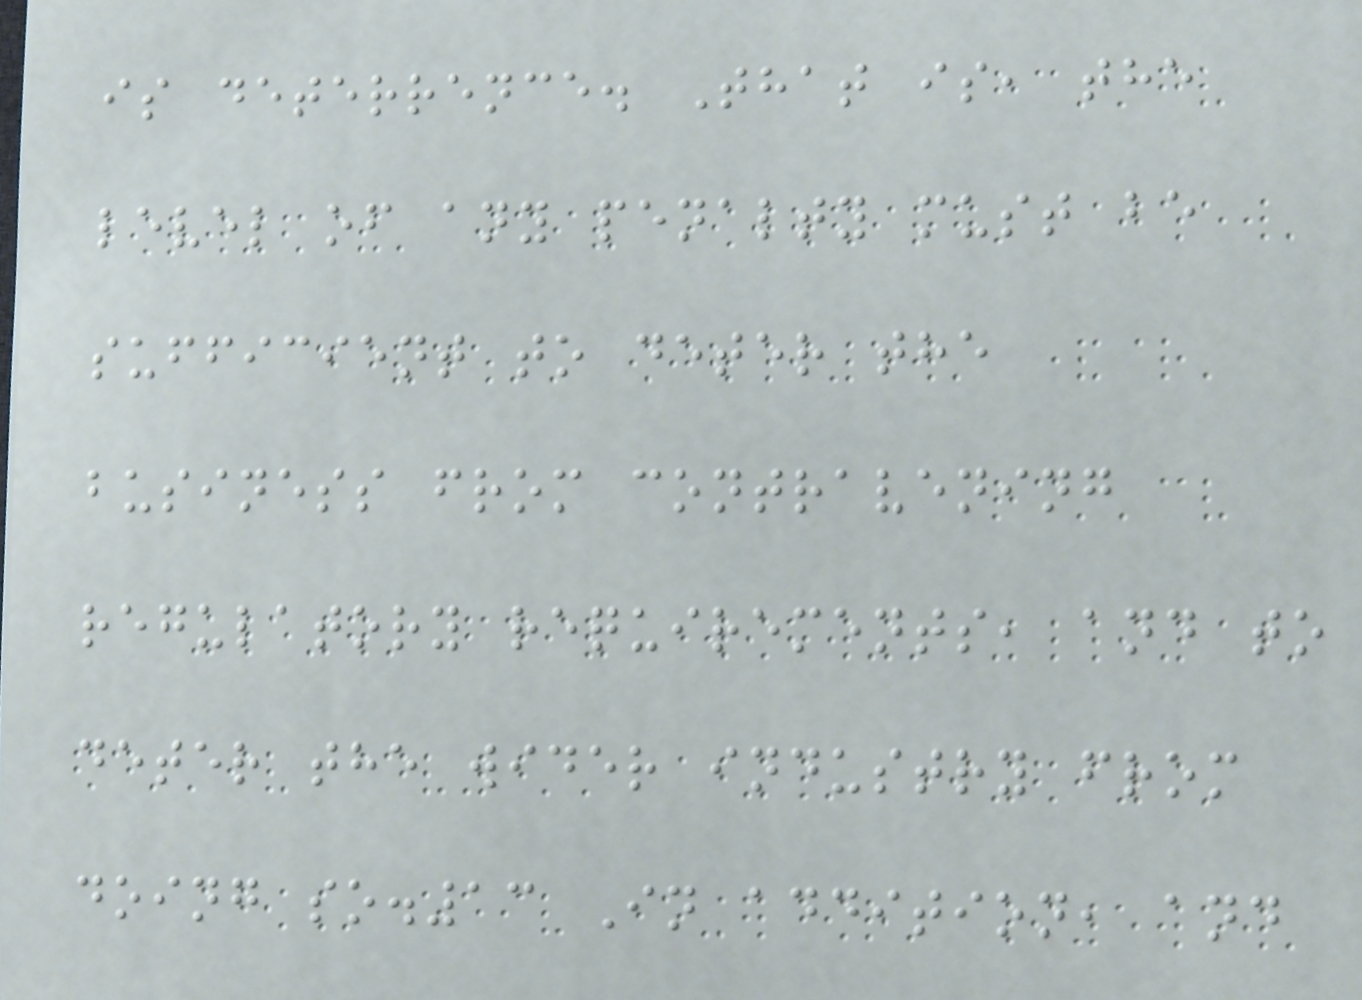is deterrence. That is, the
level of any penalty must be
sufficient to deter the
business from contravening
regulatory requirements, and to
deter the wider industry from
doing so.13 In addition, and
